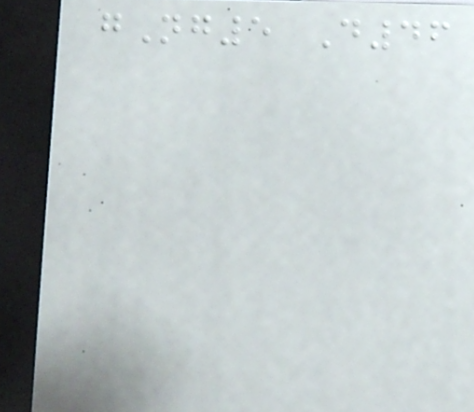gNg5 D46
